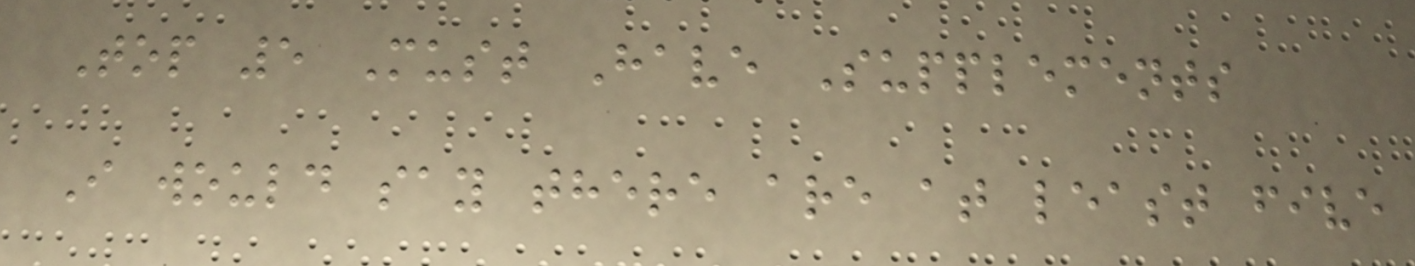Top 5 Must Have Supplements
I would say there are at least five
